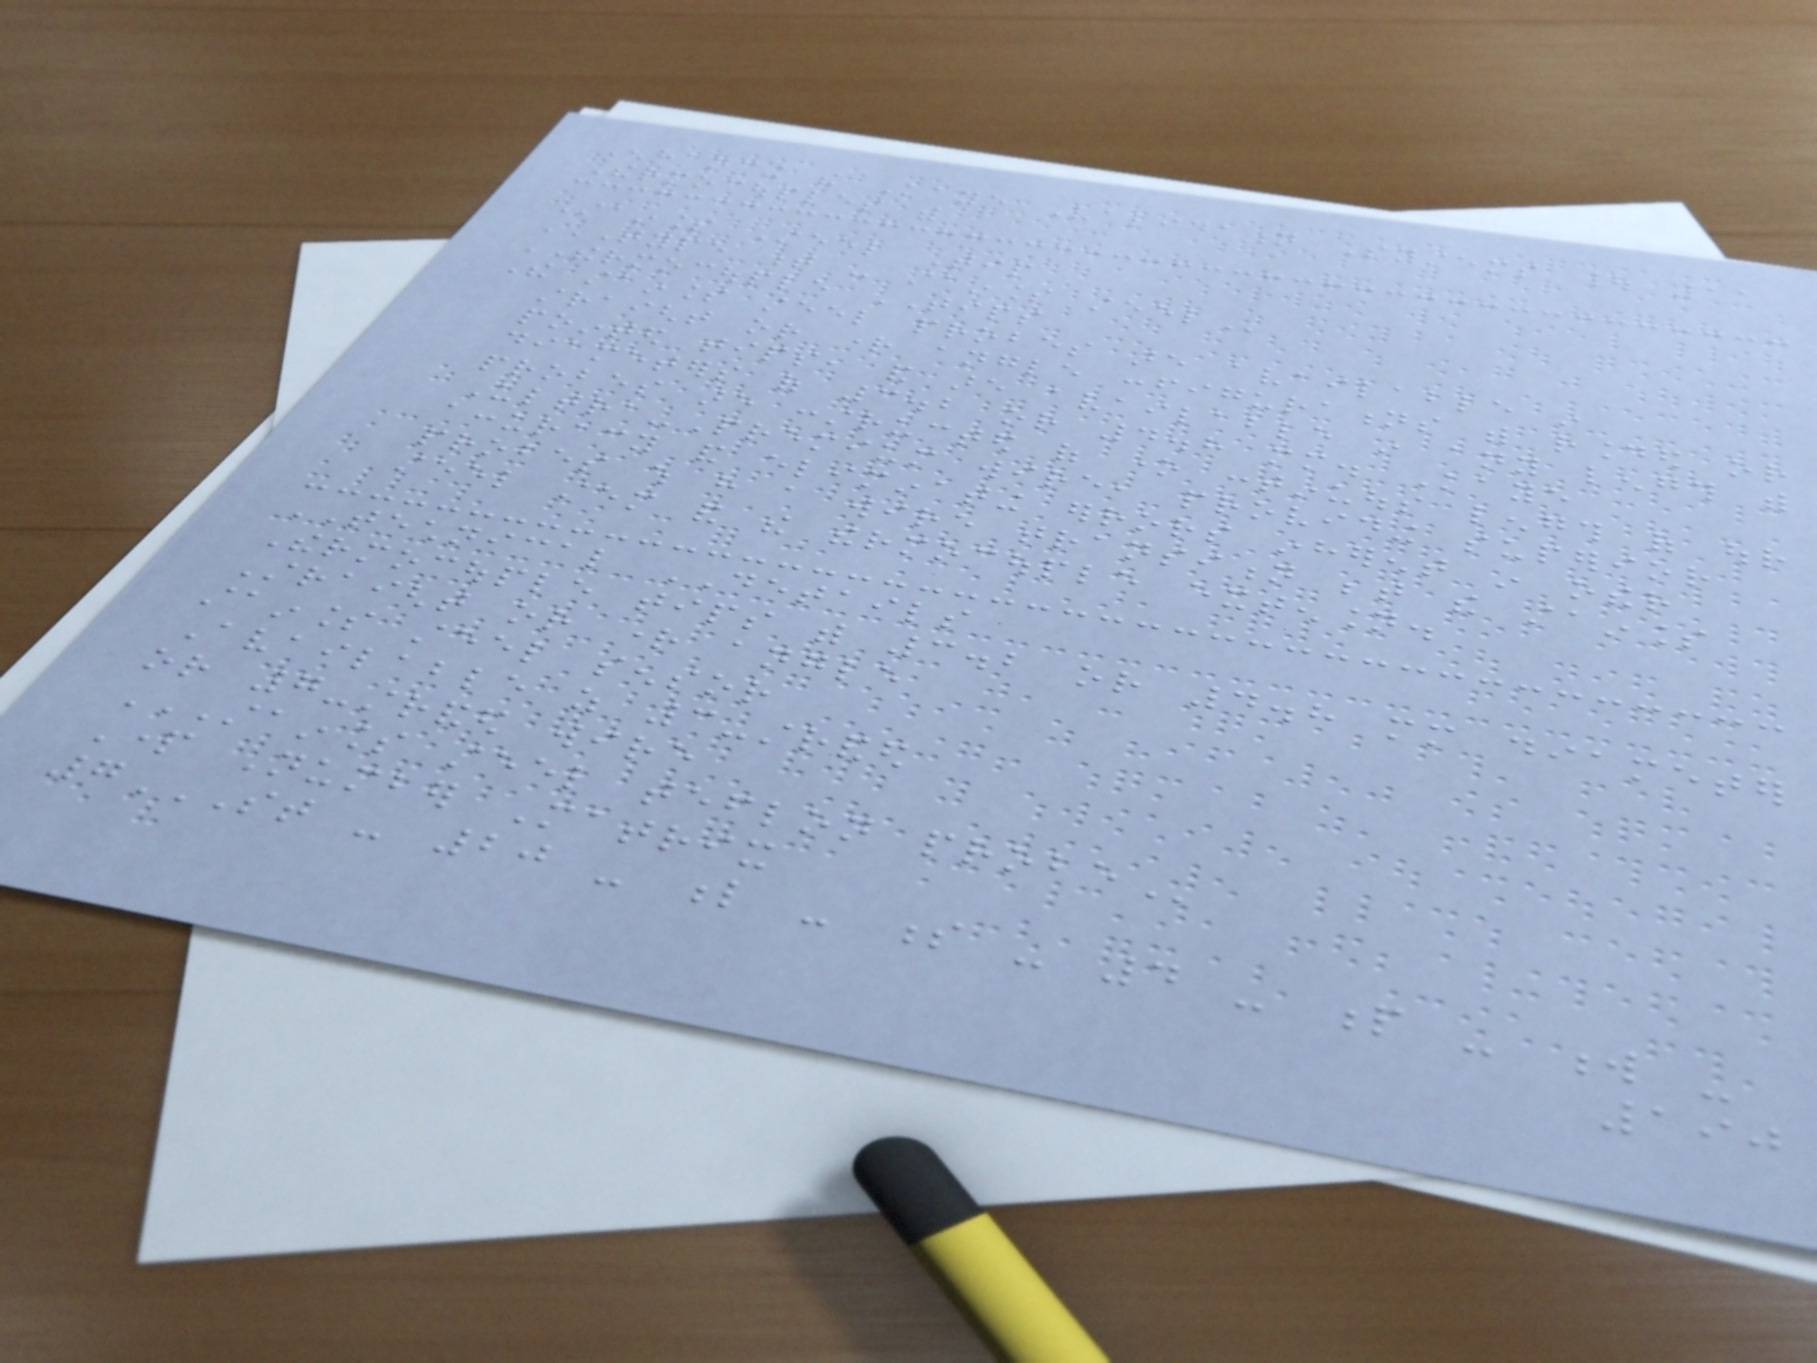Enhancing the Kaye Validation Systems | 11
Thermocouples with
Stainless Steel Tip
TYPE T - STAINLESS STEEL
THERMOCOUPLE TIPS
The stainless steel probes are available in
straight or right angle configurations with rounded or
pointed tips, and are available in any length with
diameters of 3.2 or 4.8 mm. Kaye
probes are constructed of one continuous length of our
Ultra-Premium wire, providing superior
accuracy and eliminating errors inherent in other
probes which have a wire transition between the stainless
steel stem and the thermocouple extension.
TECHNICAL DETAILS
Thermocouple tips with 3.2 or 4.8 mm diameter
Straight or right angle
stainless steel sensor
Available as 3-stranded
or 7-stranded wire
STAINLESS STEEL TEFLON PROBE
Part Number Matrix
7ST - 20 - L - S - 4 - P - W -
190
